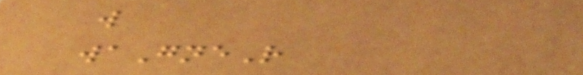w
waGneR
